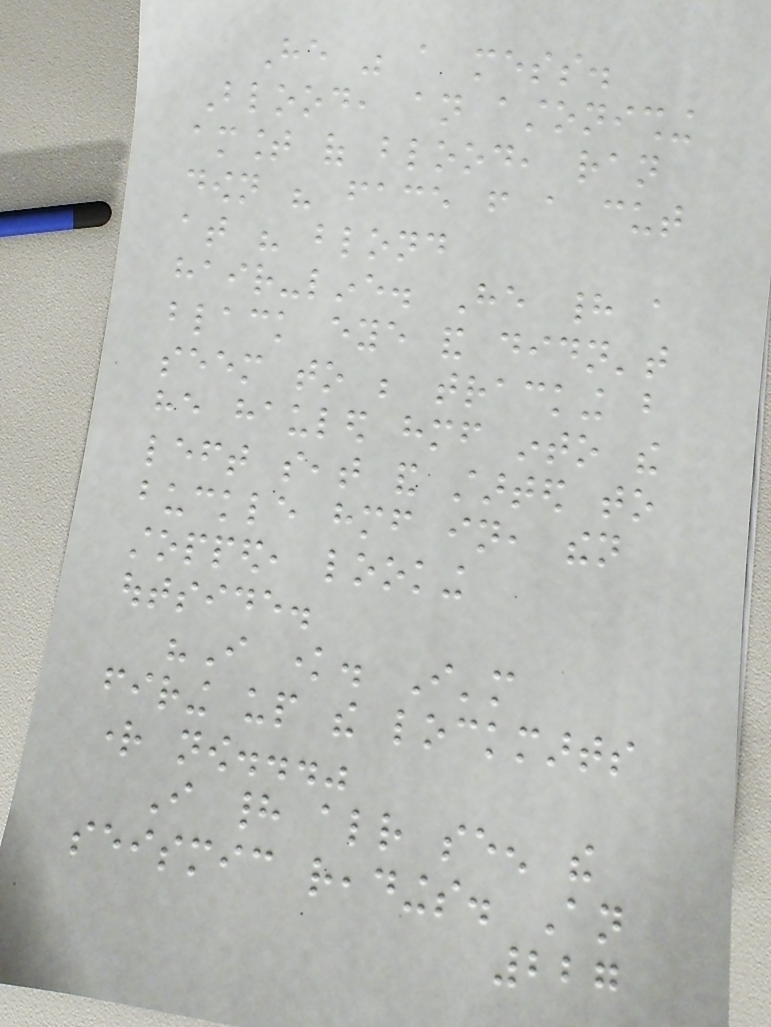He was a mess.
Blood, an astonishing
amount of blood, ran
down his face from a cut
at his blond
hair-line. He had a
black eye and didn't
seem to be tracking but
he hauled himself into the
left seat and started to
buckle himself in, then
stopped, looking
outside.
"I know. I'm
firing up the lockmarts
right now..."
I had already seen the
seismic readings. An
227
